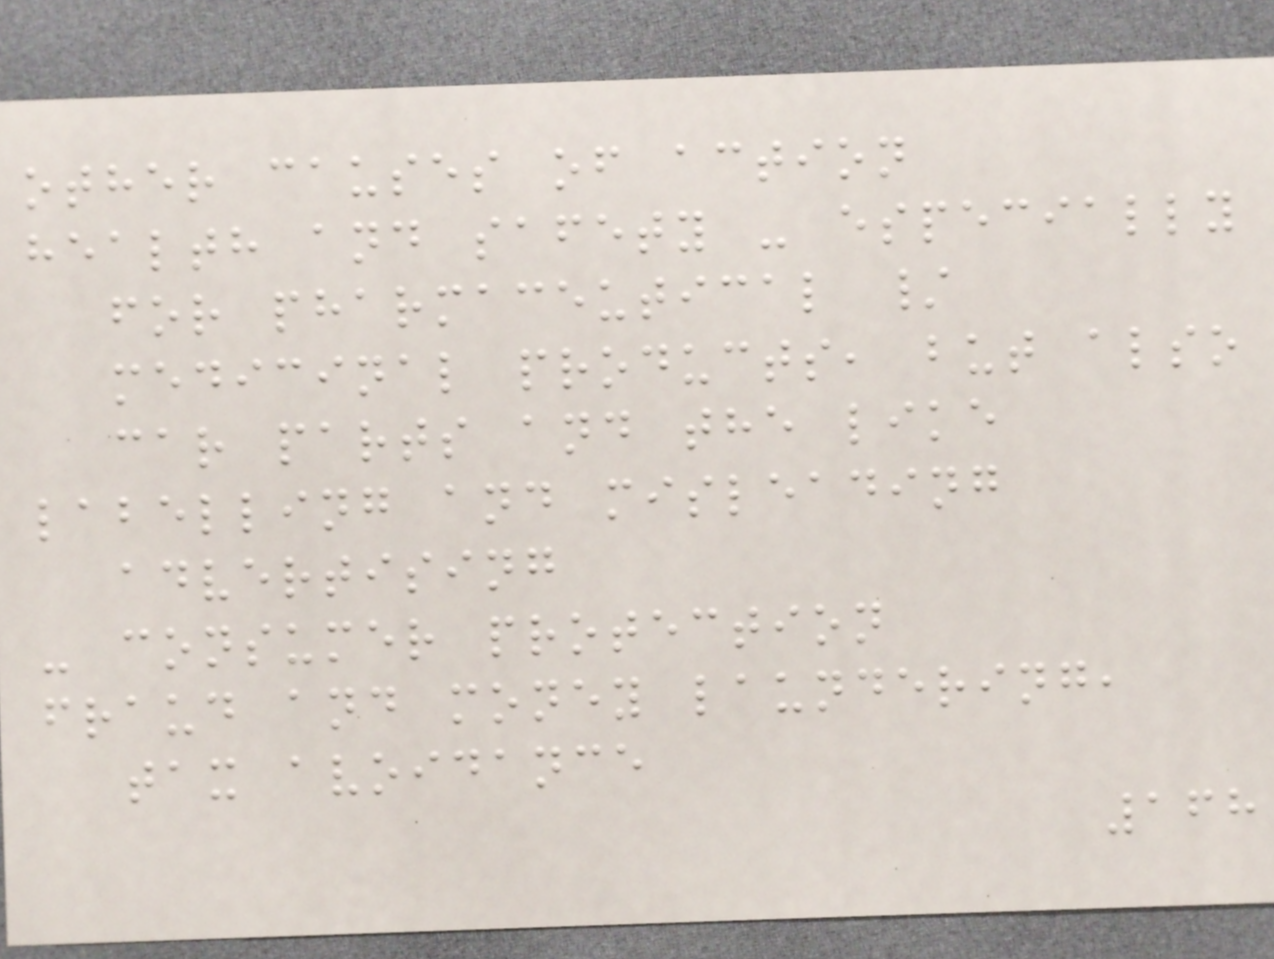other causes of action
health and safety - especially
for pharmaceutical /
medicinal products, but also
car parts and the like
labelling and misleading
advertising
- consumer protection
fraud and money laundering,
tax avoidance
168
